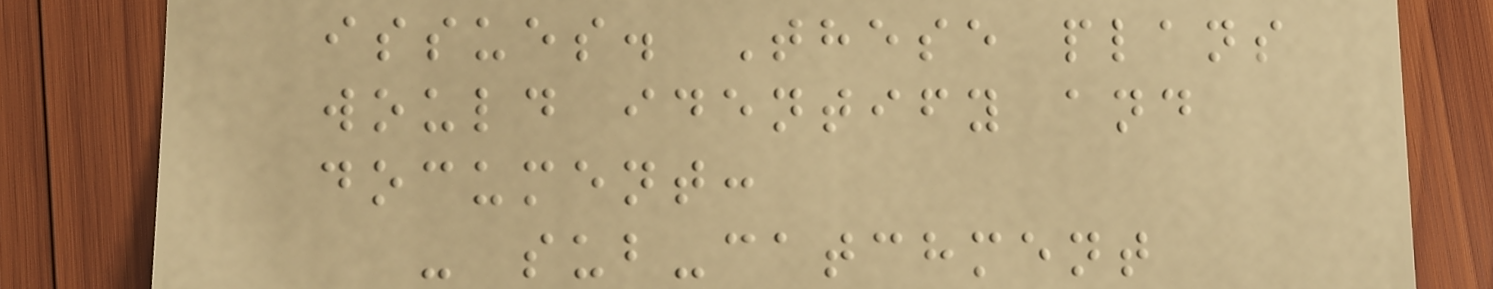issues. These plans
would identify and
document:
- sub-catchment
